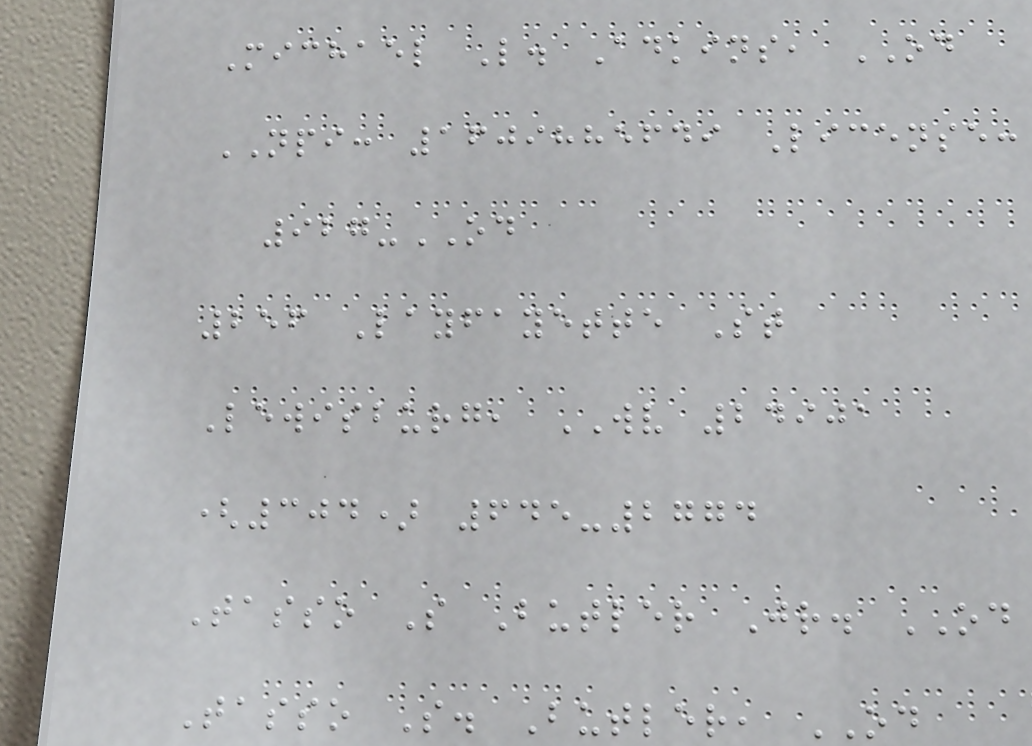Michael L. Adkins, OD
NPI: 1609885649 License:
927-OD
256 Layfayette St
Lewisburg, WV 24901
(304) 645-2774
Tasso S Butler Jr. OD
Tasso S. Butler, OD
